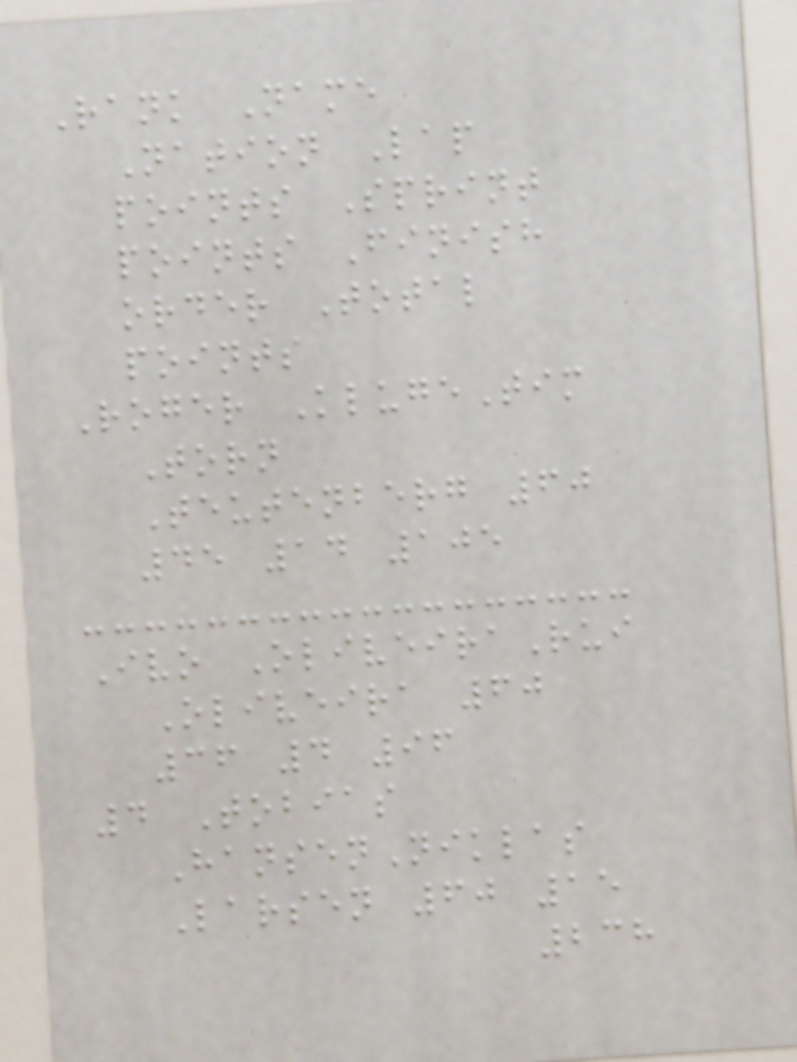Rank Name
Nation Lap
points Sprint
points Finish
order Total
points
Roger KlugeTim
Torn
Teutenberg 60
45 14 105
Ivo OliveiraRui
Oliveira 60
36 4 96
4 Tobias
HansenNiklas
Larsen 60 15
238
